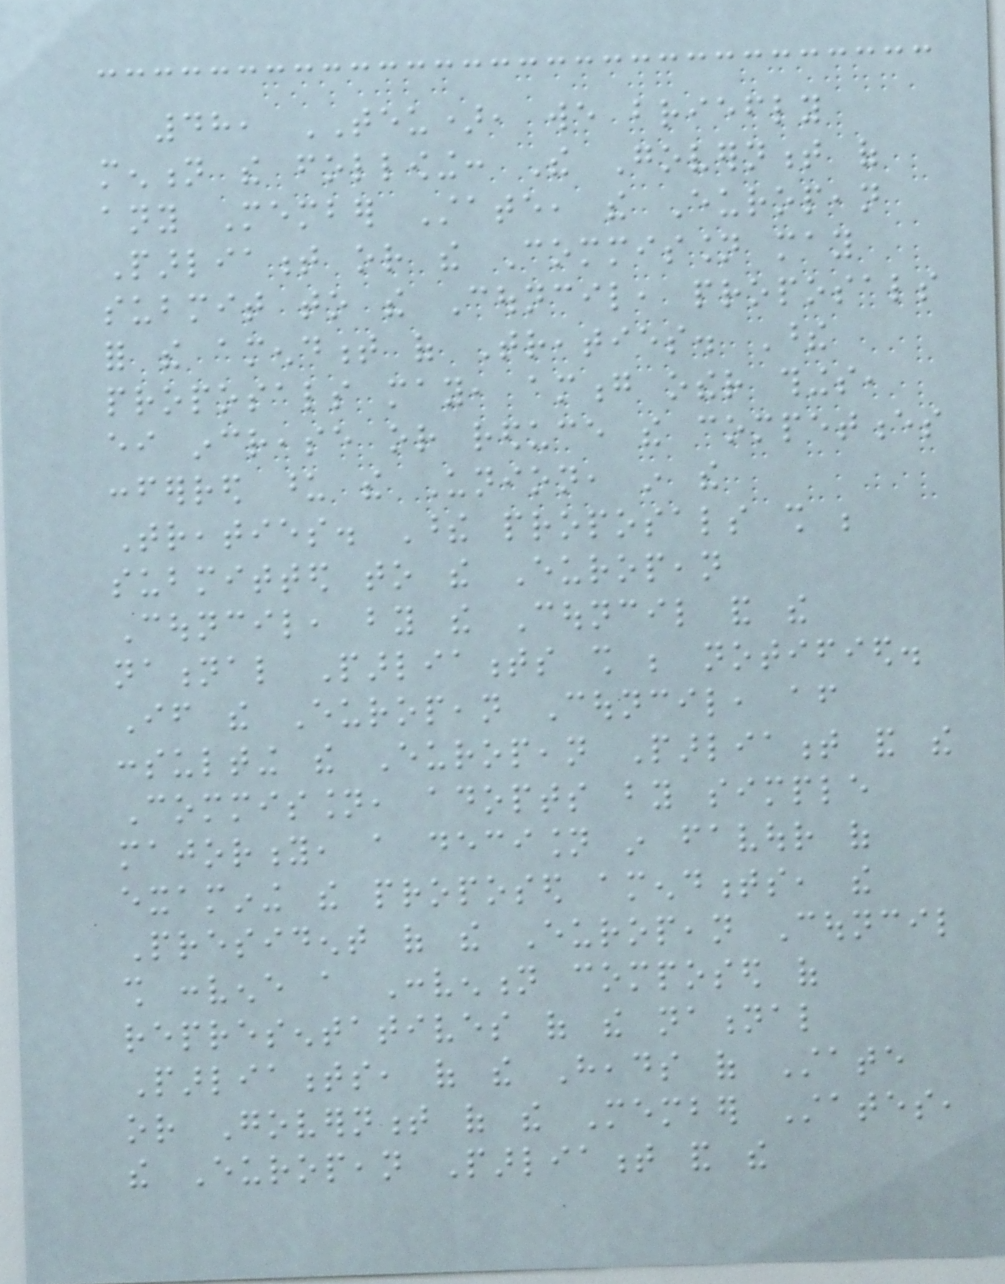48, TEU), we briefly
mention the following: The Government of
any Member State, the European
Parliament or the Commission may
submit to the Council, proposals
for the amendment of Treaties. These
proposals may, among other things,
either increase or reduce the competences
conferred upon the Union, in the
Treaties. These proposals shall be
submitted to the European
Council, by the Council and the
national Parliaments shall be notified.
If the European Council, after
consulting the European Parliament and the
Commission, adopts by simple
majority, a decision in favour of
examining the proposed amendments, the
President of the European Council
shall convene a Convention composed of
representatives of the national
Parliaments, of the Heads of State
or Government of the Member States,
the European Parliament and the
